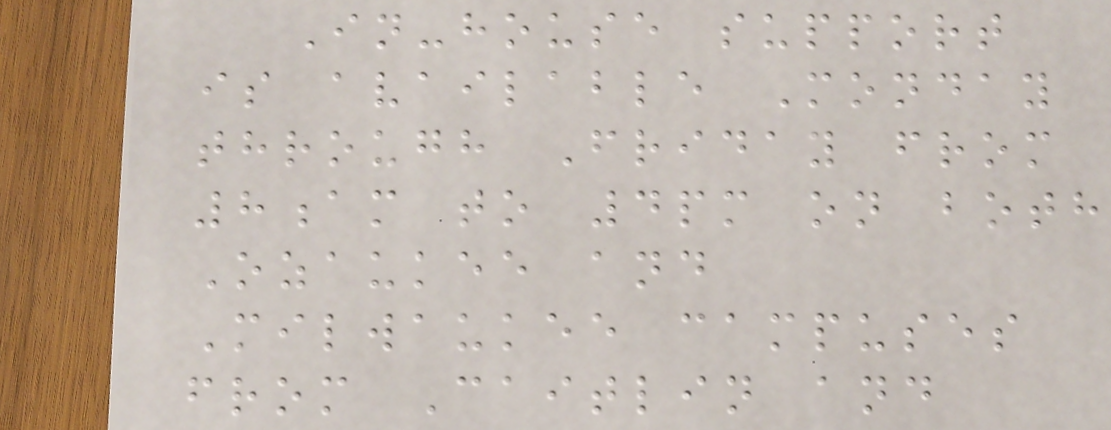In-house support
is available Monday
through Friday from
8am to 4pm on both
Ozaukee and
Milwaukee campuses
from Caitlin and
